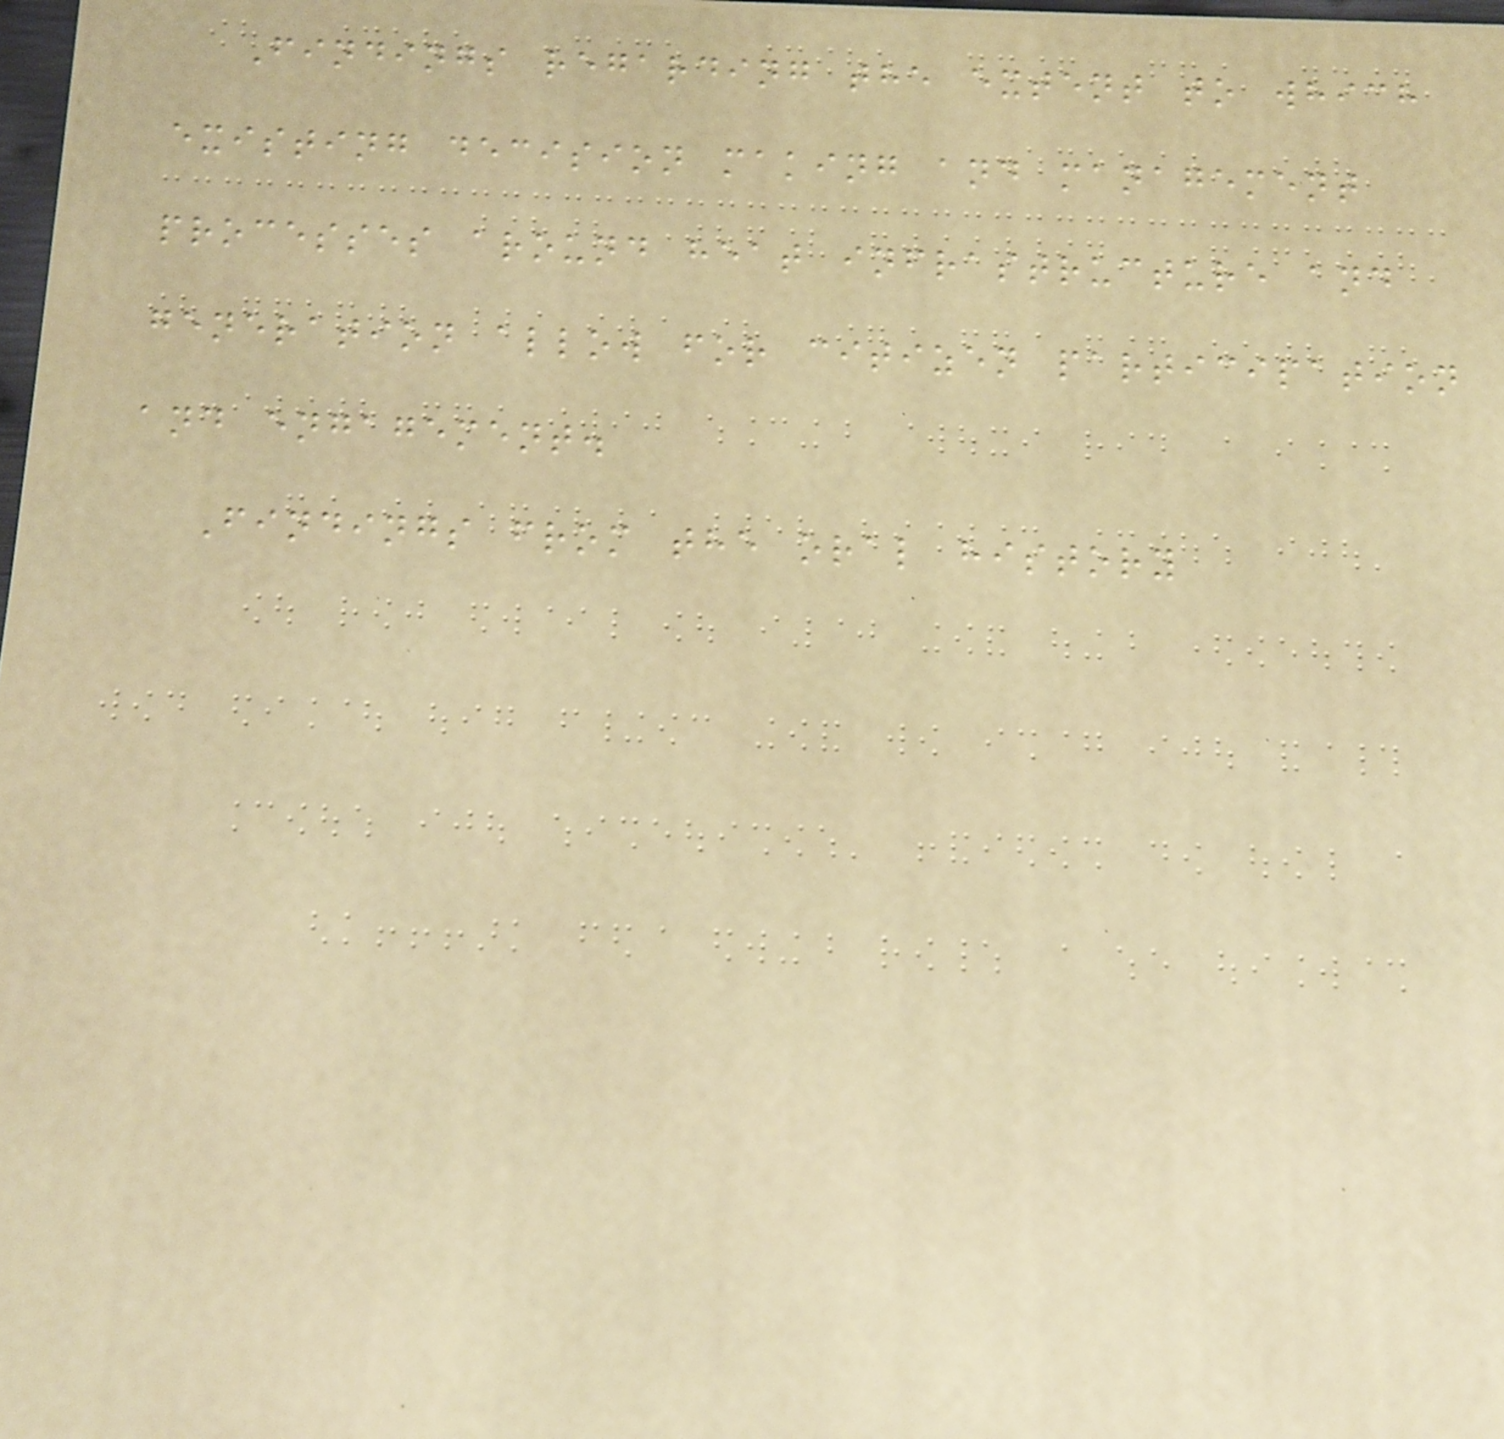Findings regarding the extent to which
existing decision making and management
processes around heat infrastructure and
generation allow for citizen participation
and engagement.
Findings from the oral history
